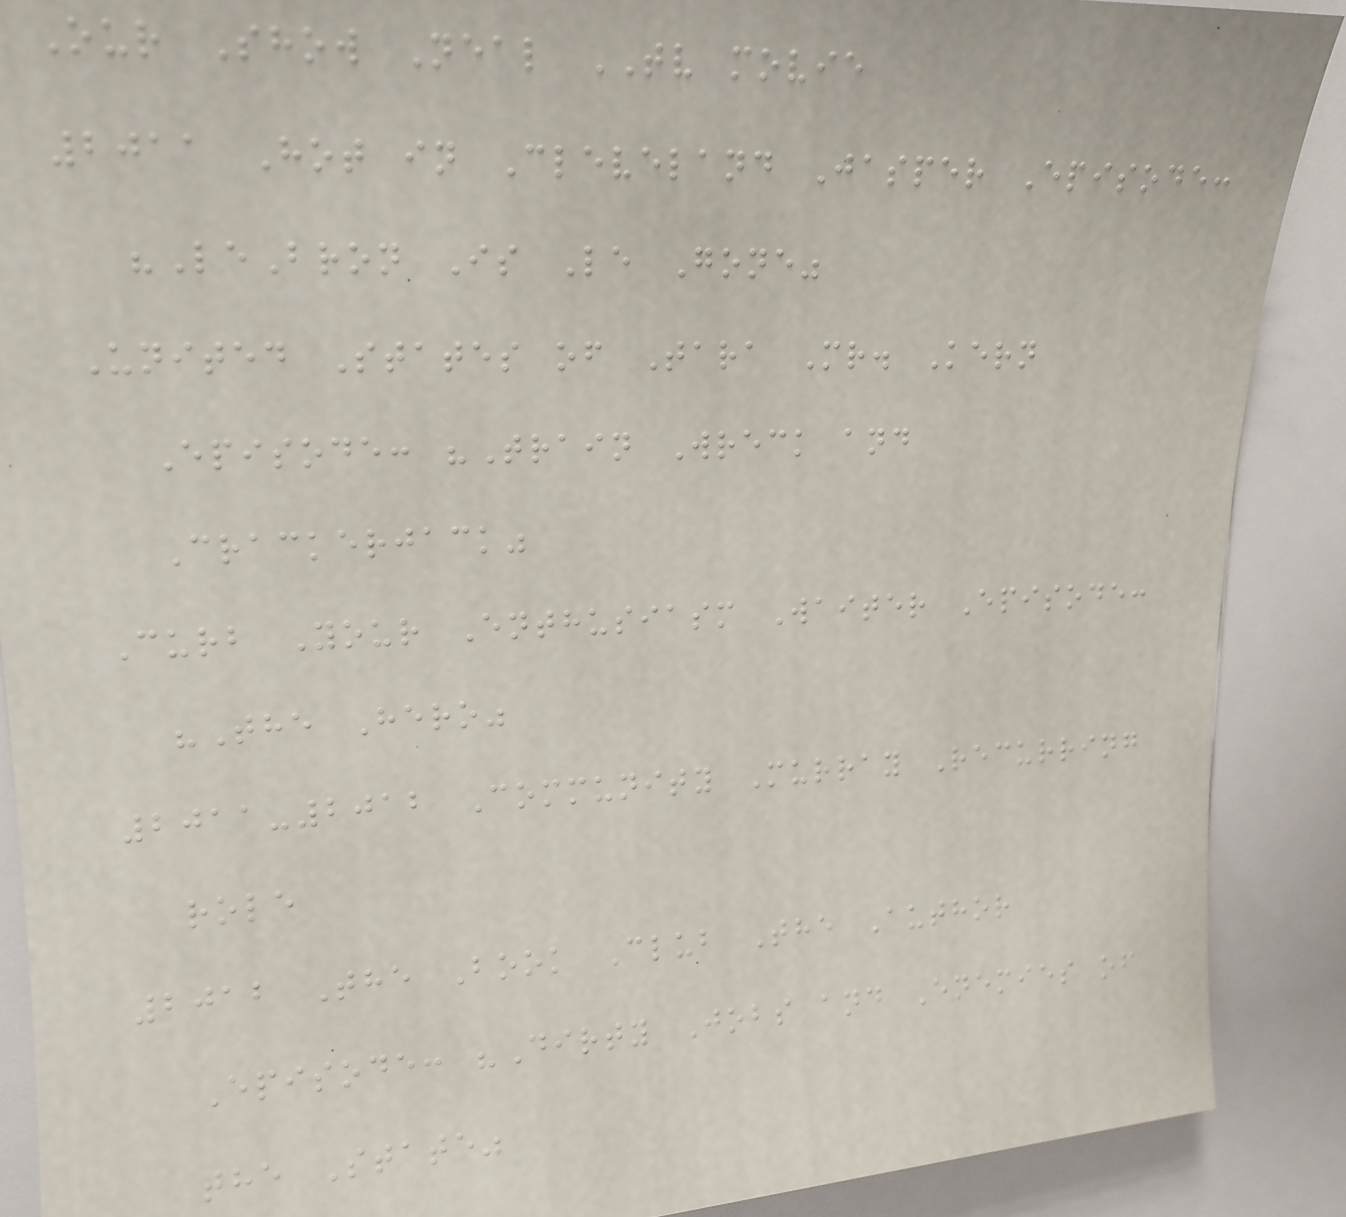Our Show Neal TV movie
2011 Hot in Cleveland Jasper Episode:
"LeBron Is Le Gone"
United States of Tara Mr. Kern
Episode: "Train Wreck and
Crackerjack"
Curb Your Enthusiasm Waiter Episode:
"The Hero"
2011-2012 Community Murray Recurring
role
2012 The Book Club The Author
Episode: "Dirty Jobs and Enemies of
the State"
